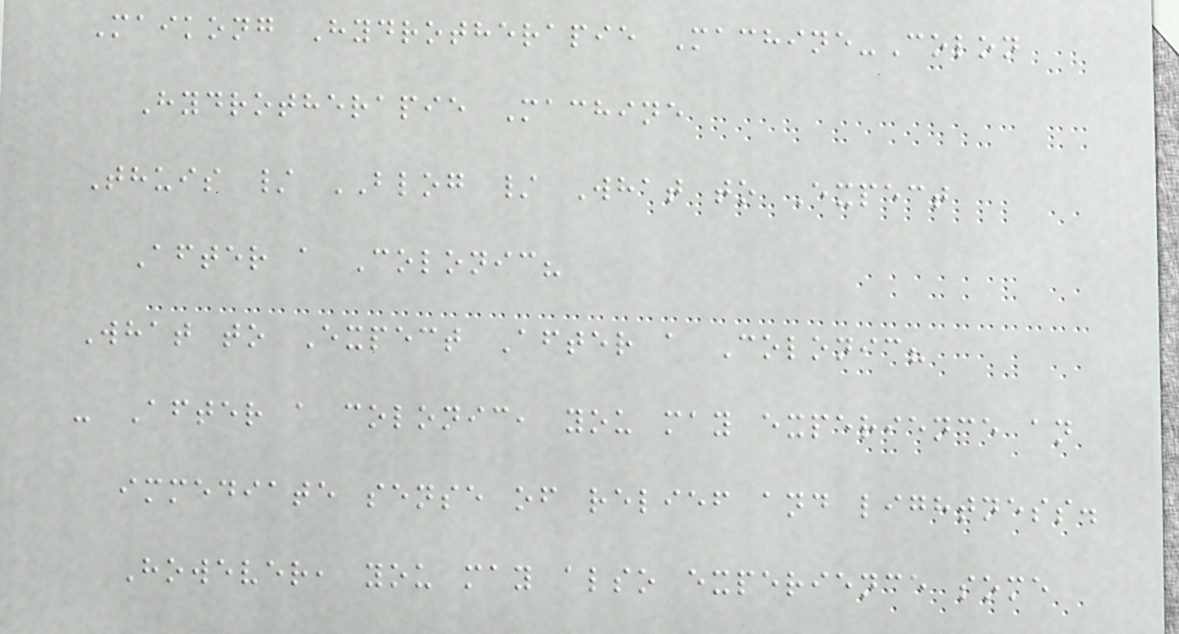Maikong Hydrotherapie Machine-Colon
Hydrotherapie Machine
Thuis / BLOG / What to Expect
After a Colonic?
What to Expect After a Colonic?
- After a colonic, you may experience an
immediate sense of relief and lightness.
However, you may also experience some
